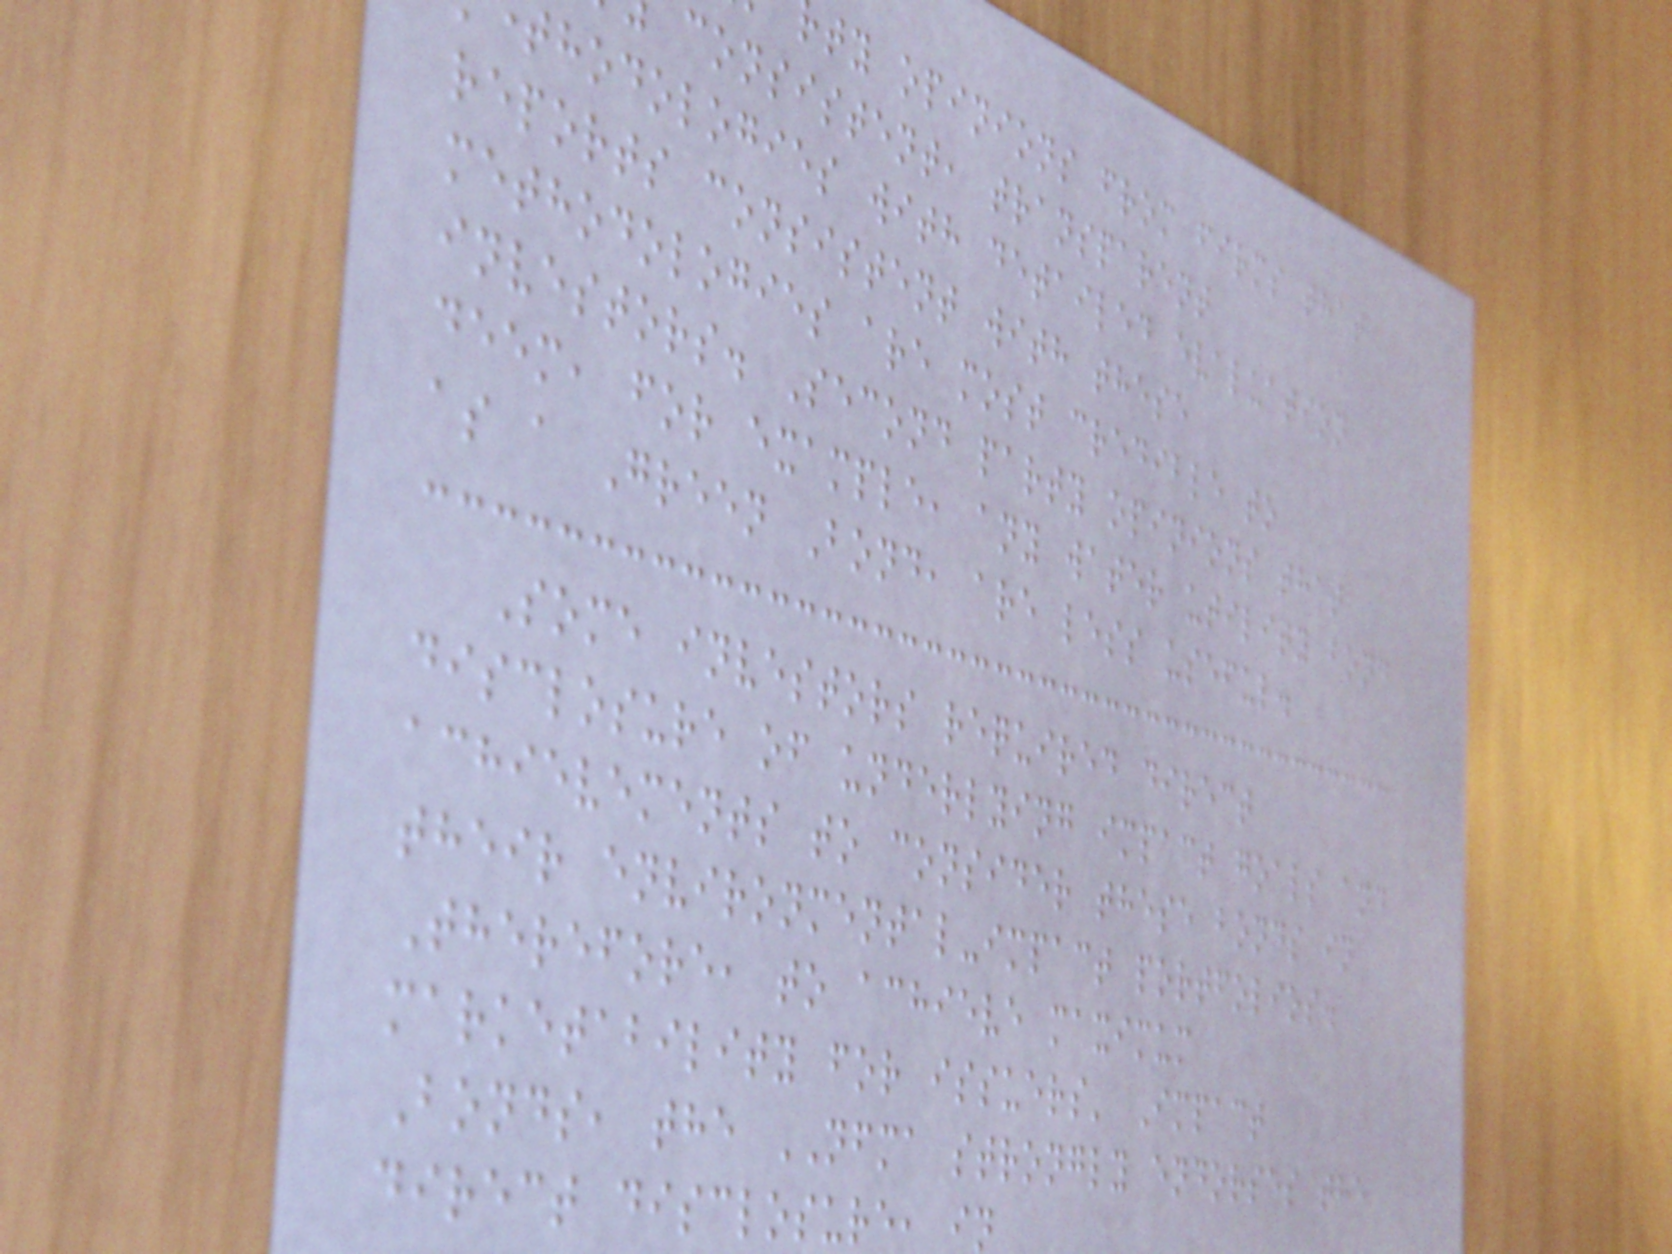ty opinions from firms that
consistent, transparent
thodologies with detailed evaluation
reports consistent with these
methodologies are most credible to
investors. Second party opinions that
deem, for example, any water utility bond
as a Green Bond, are less useful.
Some investors required direct
disclosure of underlying impact goals and
achievements to consider these bonds in
their environmental-impact portfolios.
Therefore, to achieve maximum
marketability for issuers' Impact
Bonds, the NFMA strongly endorses the
direct disclosure, in
